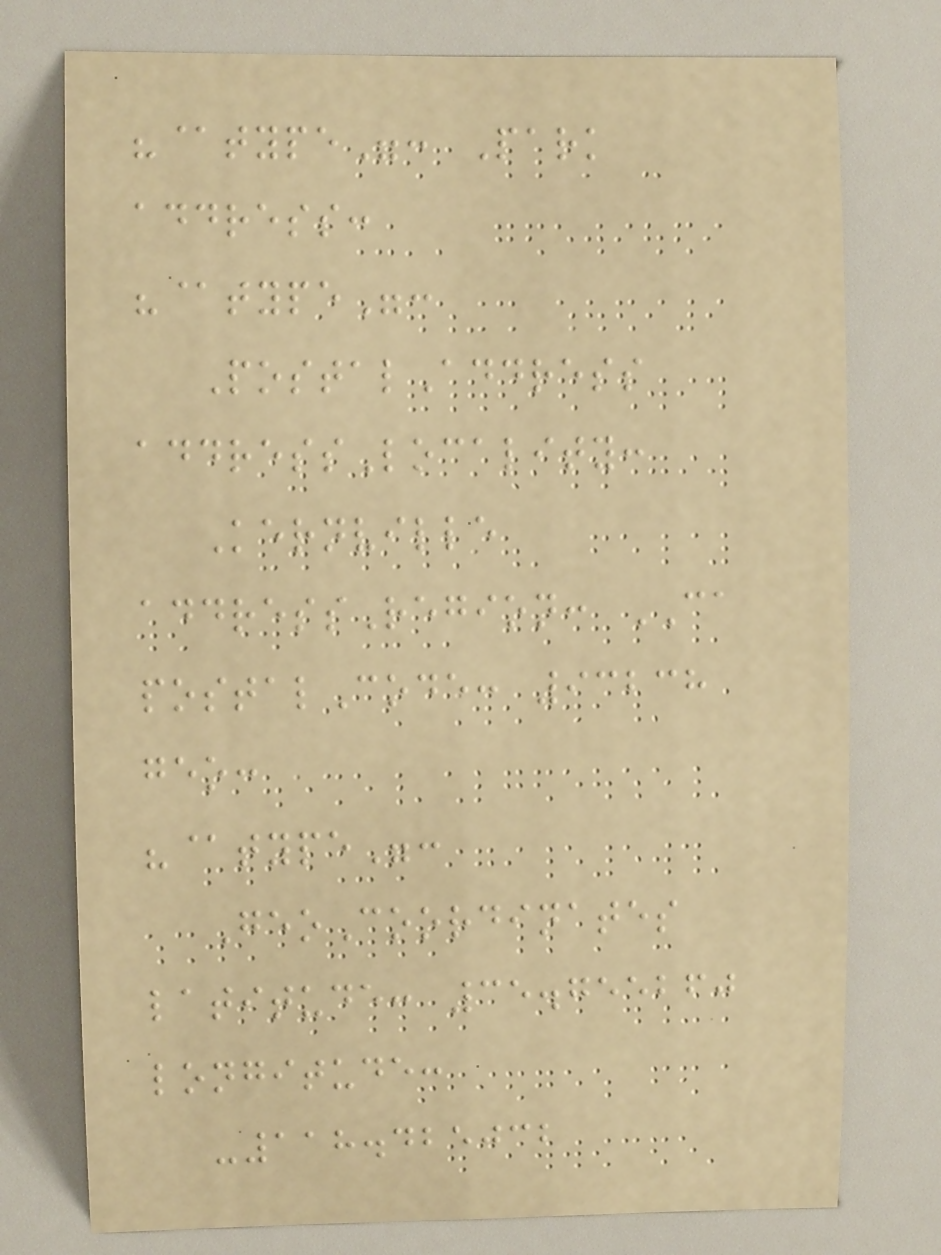"@type": Park
address:
"@type":
PostalAddress
addressLocality:
Kernville
addressRegion: CA
postalCode: 93238
geo:
"@type":
GeoCoordinates
latitude: 35.755260
longitude:
-118.425032
